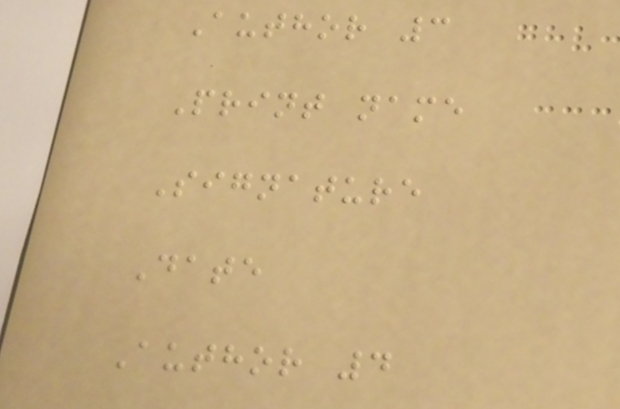Author 3
Print name
Signature
Date
Author 4
